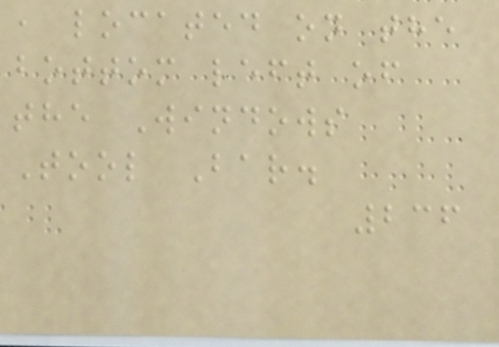, located on the
bottom left of
the Windows
Tool Bar.
236
